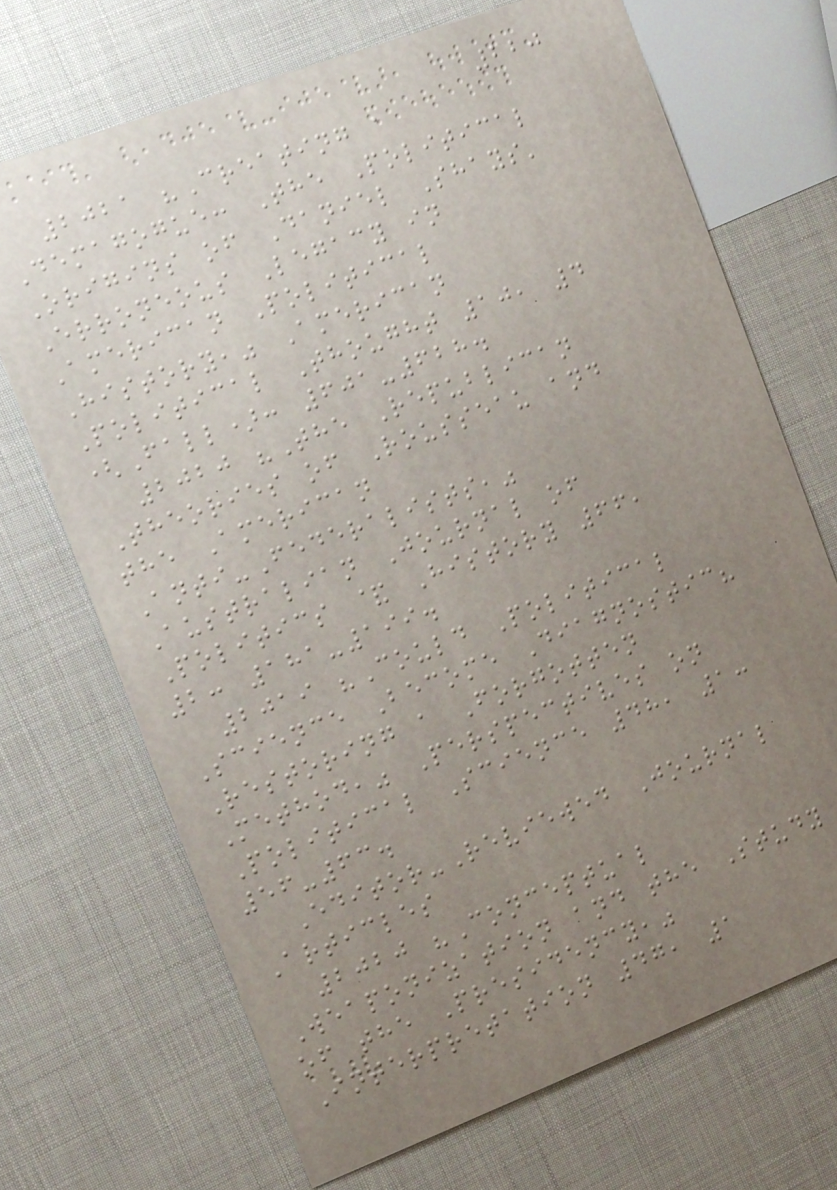220
2021 "Creating a
Demagogue: The Political
Origins of Daniel Shays'
Erroneous Legacy in
American Political
History," American
Political Thought 10, 4
(Fall): 601-628.
2020 "The Republican
Theories of Rousseau and
the American
Anti-Federalists,"
Australian Journal of
Politics & History 66,
2: 181-199.
2019 "Could Political
Science Become Diagnostic?
Restoring a Forgotten
Method," Perspectives on
Political Science 48, 1:
56-63.
Editor-Reviewed Journal
Articles
2020 "Conceptual
Weaponization and the Study
of the Presidency,"
Interpretation 47, 1
